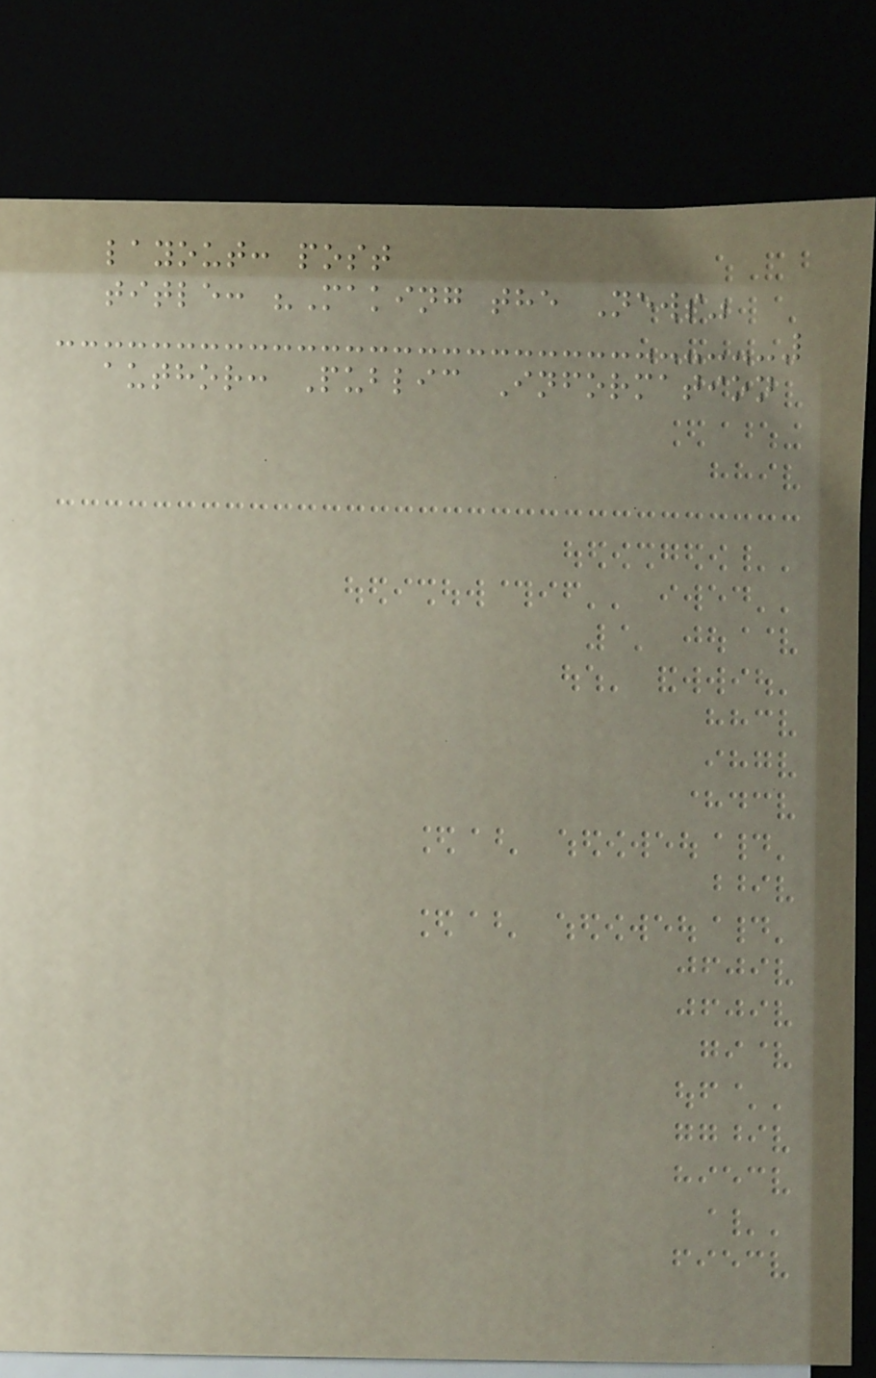layout: post
title: "Making the News"
author: Public Information
